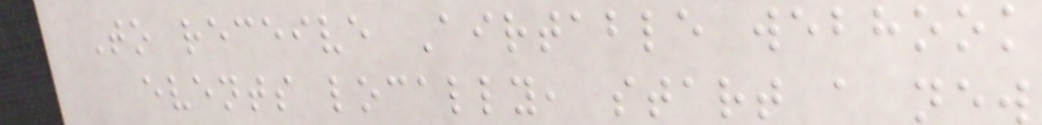To receive Airtable webhook
events locally, start a new
